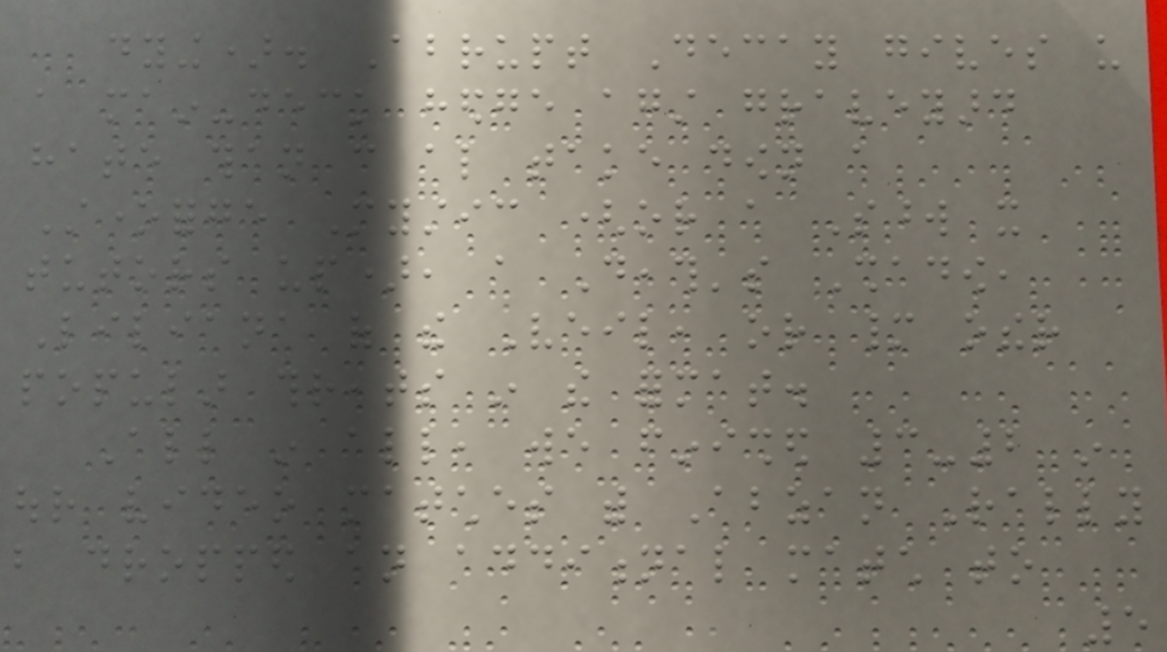dying). Abrupt Decay gives us
a main-deck hedge against graveyard
hate than can also take down a
Stoneforge Mystic (or a Sword it
tutors up), a Death's Shadow,
Liliana of the Veil, or many other
popular threats in the format.
All in all, we finished 3-2 in
our video matches with Abzan Rally
but dropped an additional match to
5
